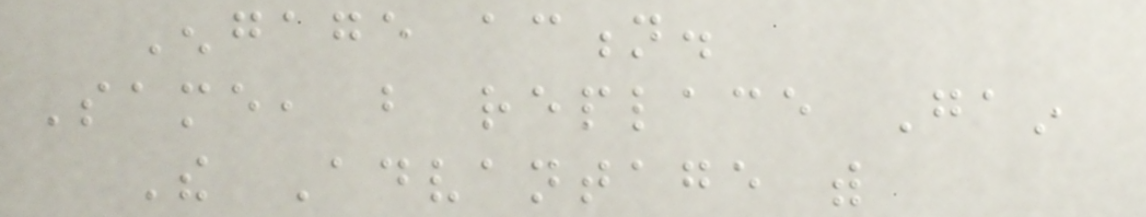Engage action.
Same, but replace Gain
The Advantage with
